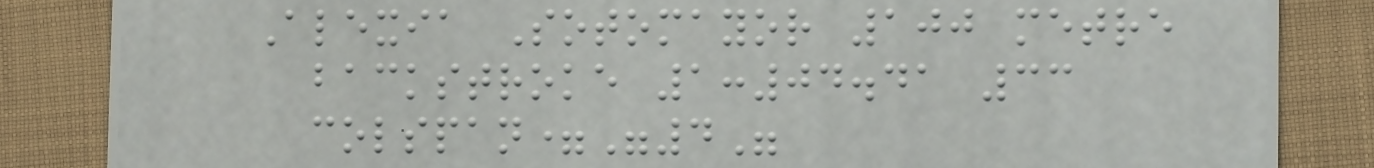Alexia Sotomayor 100 metre
backstroke 1:04.41 33
colspan="4"
